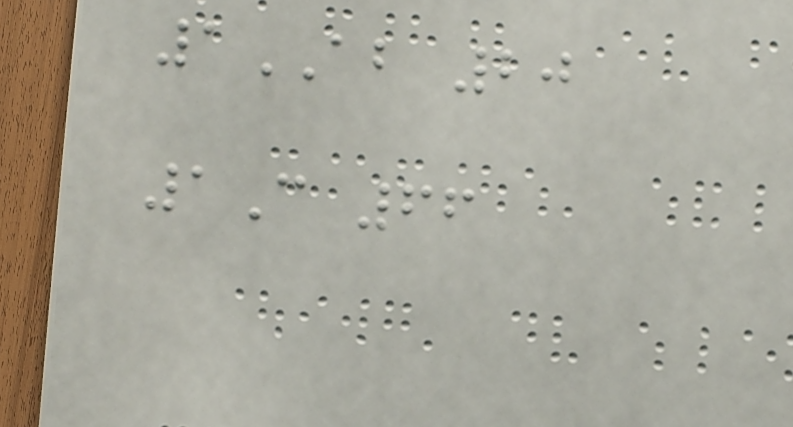1AB 20
1C 66
